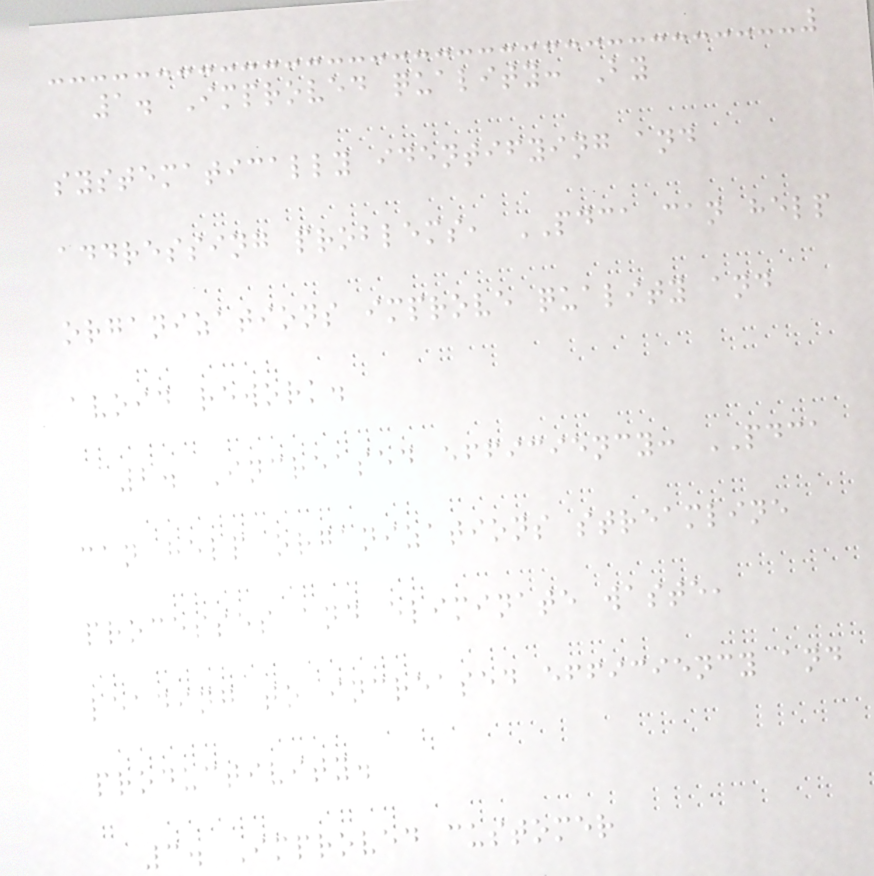1. Improved quality: By
systematically identifying and
addressing problems, PDCA can help
organizations improve quality and
avoid rework.
2. Increased efficiency: PDCA
can help organizations streamline
processes and eliminate waste,
leading to increased efficiency and
productivity.
3. Improved customer
